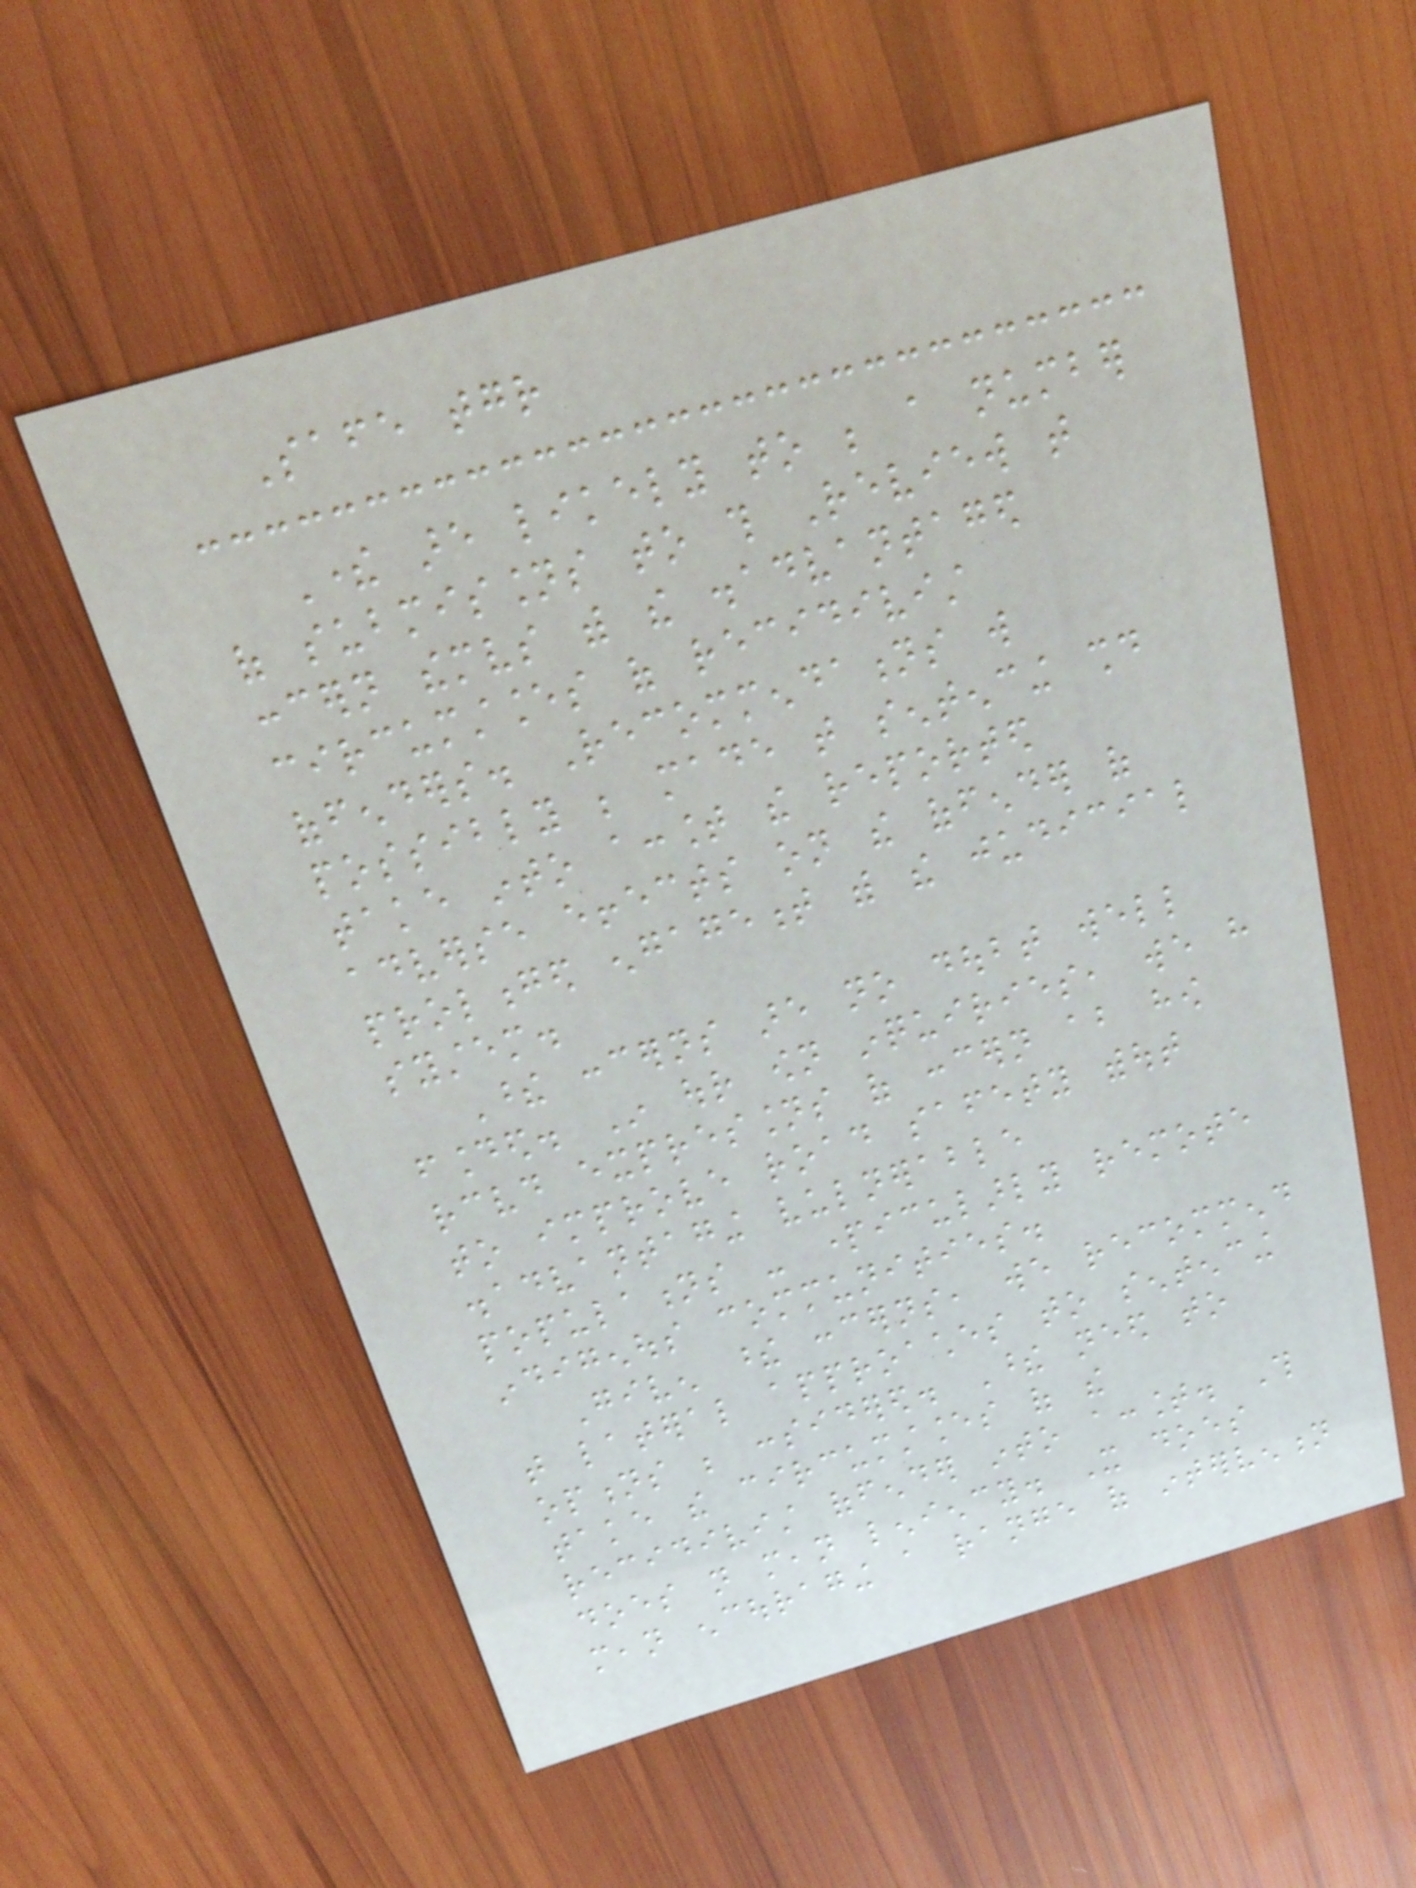Safe together
There are likely to be a number
of submissions to this Review that
concern themselves with the disadvantaged
circumstances of recidivist
offenders. Recommendations will
possibly be made that sentencing should
take into account the reported
adverse effects on the offender of
prolonged engagement with the judicial
system.
These concerns are no doubt well
founded. In our own inquiries, we have
received expressions of concern about how
to improve road safety without
disadvantaging vulnerable
populations - particularly remote
indigenous communities.
Given these concerns, we recommend
that lateral approaches to sentencing
options be considered. These need to
take the circumstances of the
recidivist offender into account. This
does not mean leniency. It does
mean encouraging a range of intervention
